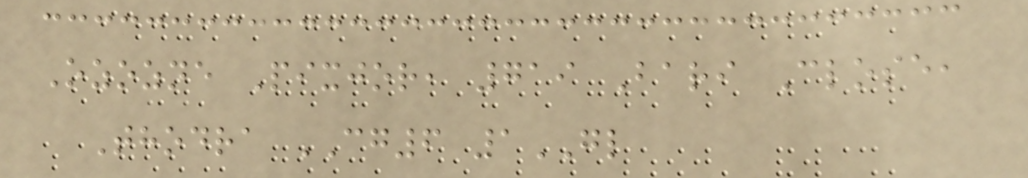Ozozne Pixjor, 719 Bari Close,
Thodra CG6 1GL
